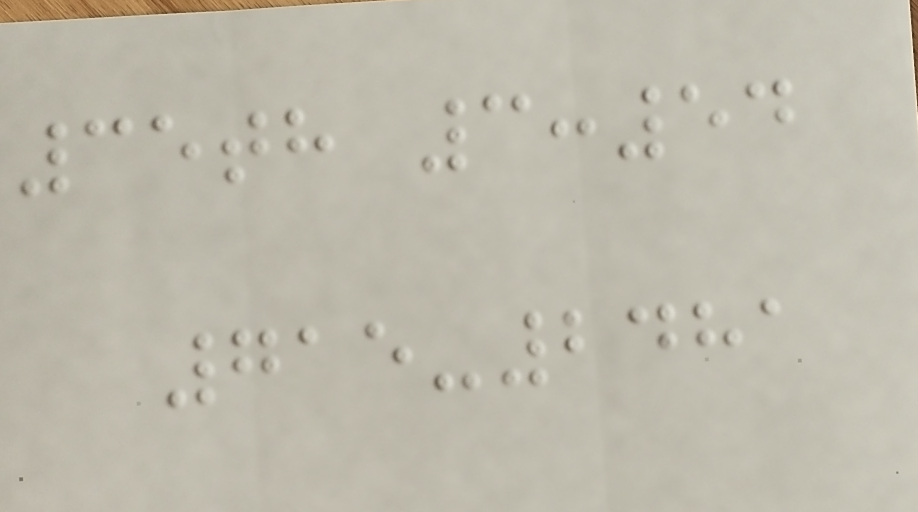35th 3:54
715-2481
